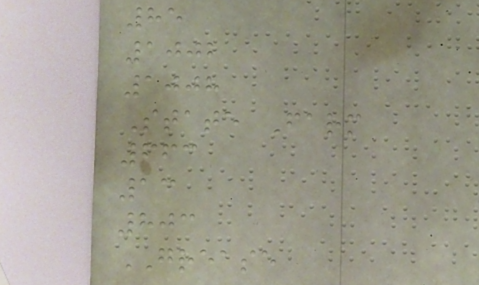85
1002
1008
State Farm
663
13
803
GREASE
